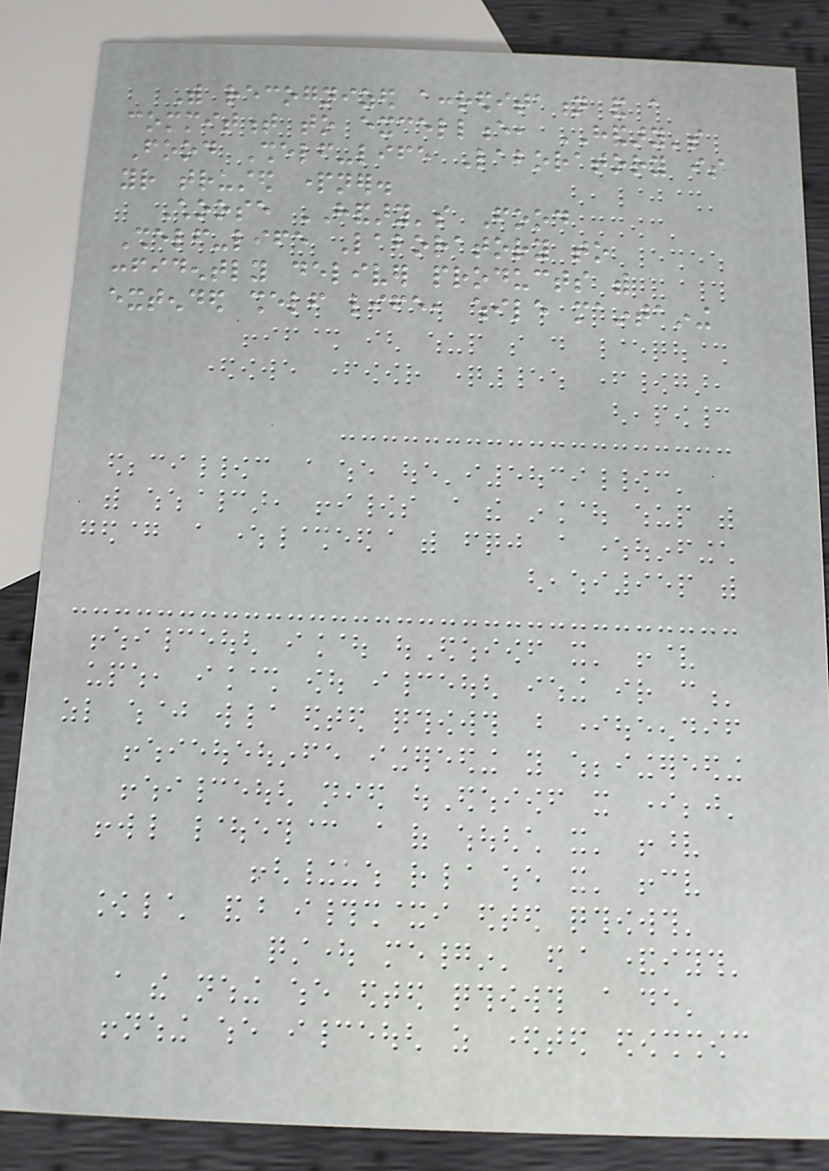With recognized accreditation and a
commitment to excellence, HANDARY's
Food Shelf-life Laboratory is
your trusted partner.
Choose HANDARY's Food
Shelf-life Laboratory to
confidently deliver products with
extended shelf life, while maintaining
